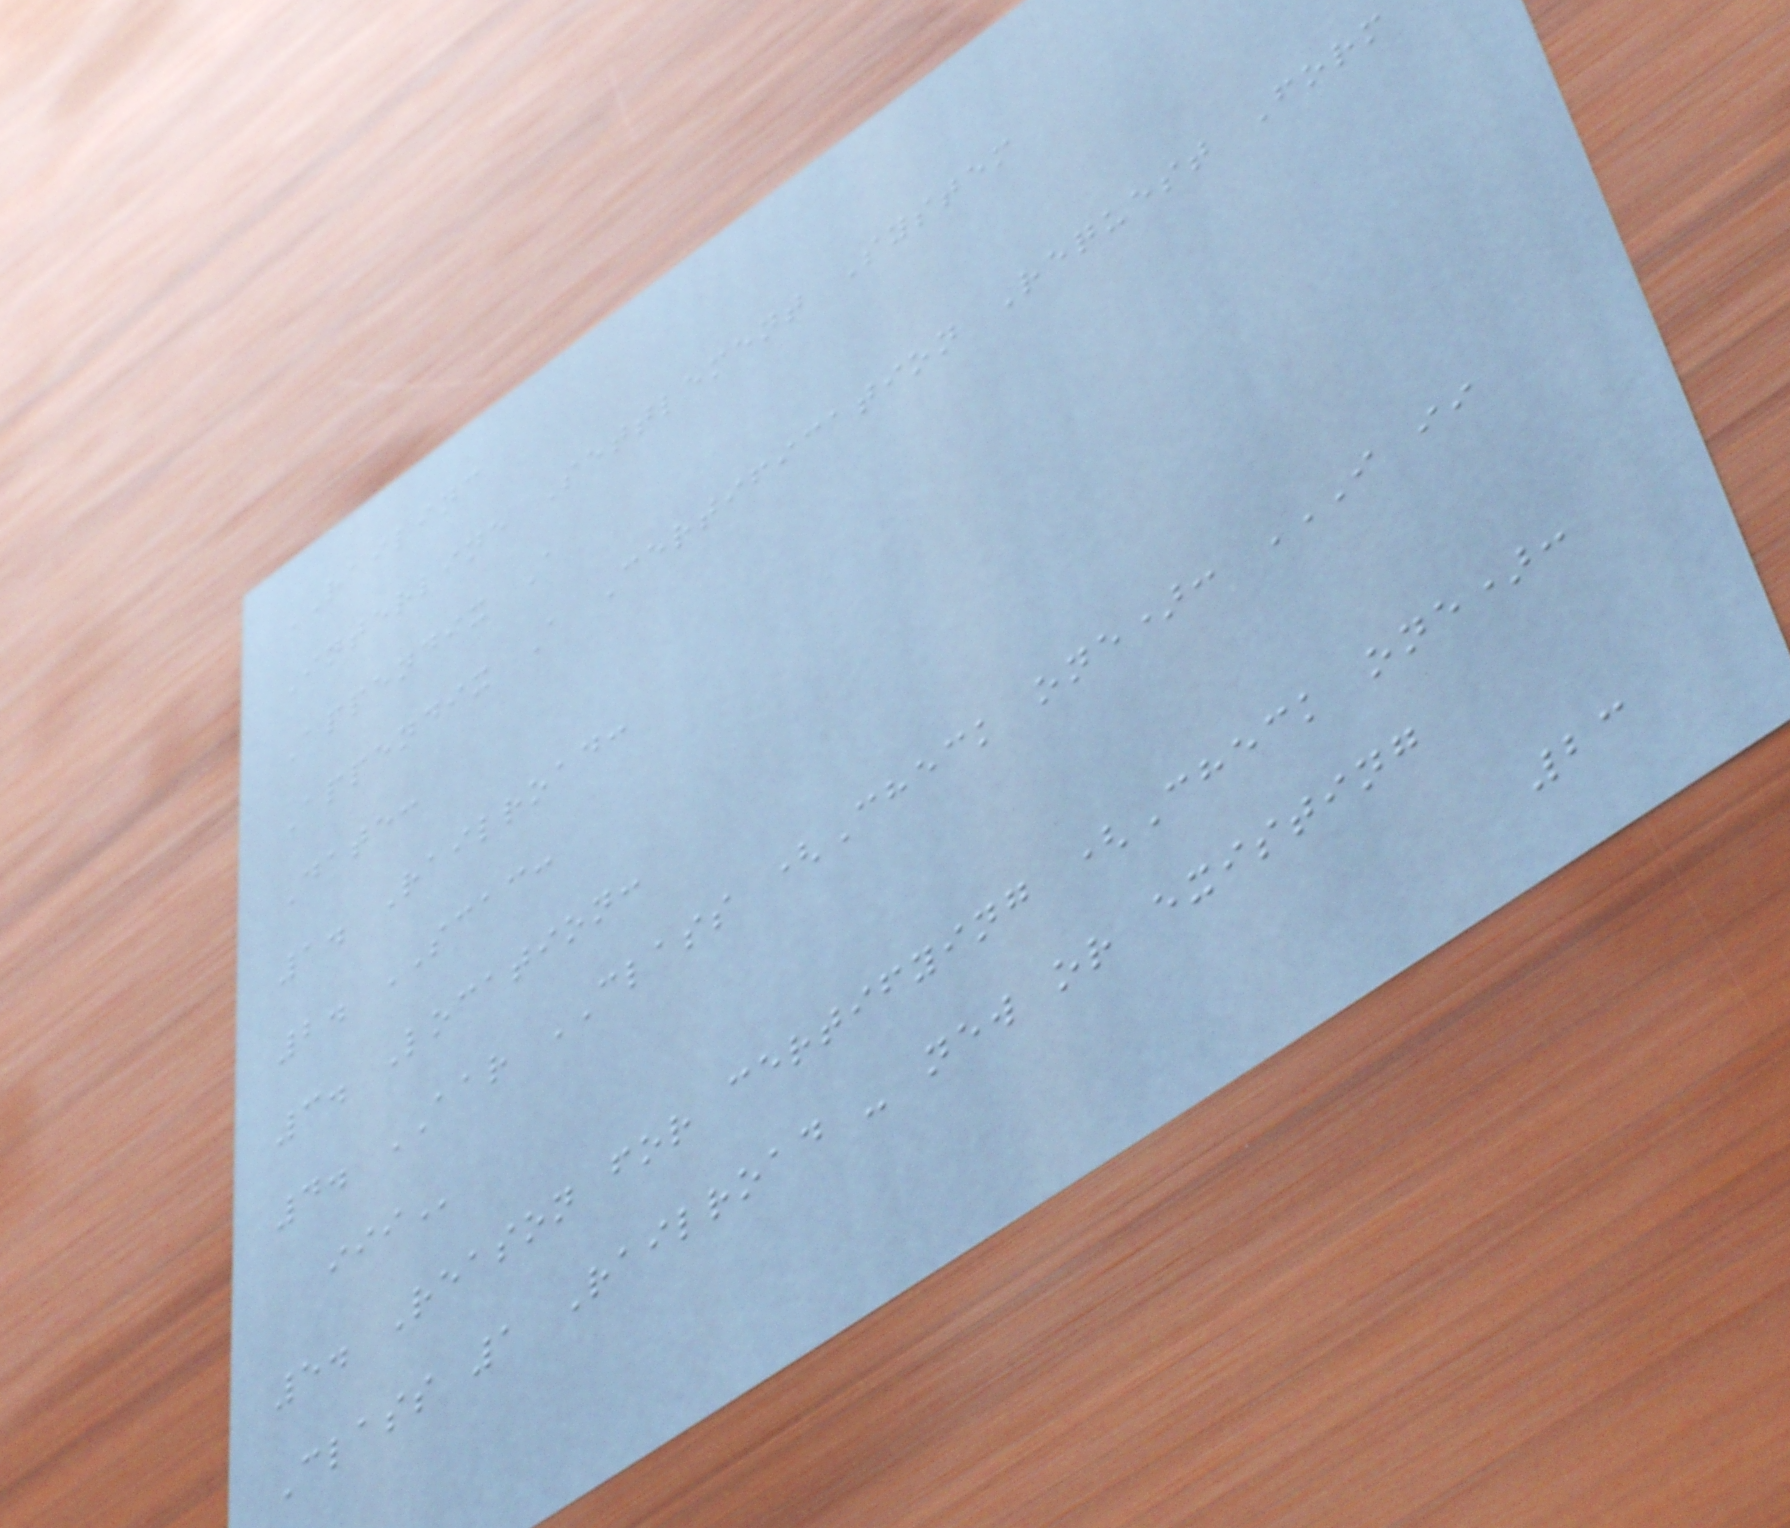RAILINC
Interline Settlement System
Appendix A
Appendix A Certification Request Form
Date:
1. Railroad:
2. SCAC:
3. Location:
4. AAR CLASS (Check one): I II
III
5. Reason for certifying (Check one):
Class 1 Railroad - new or existing
23
